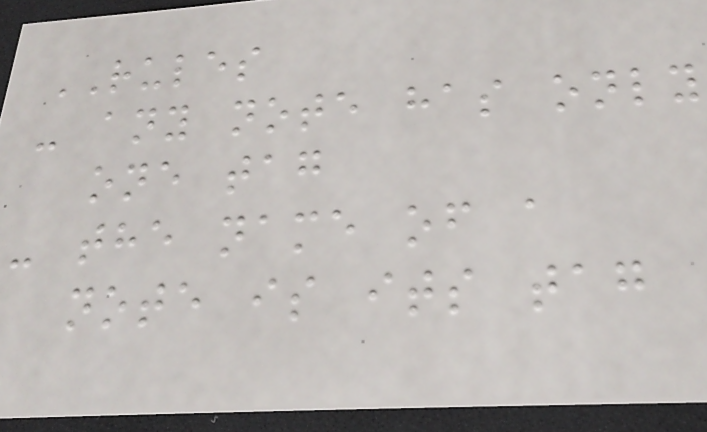RULES
- any note has only
one tag
- the name of a
note is its tag
